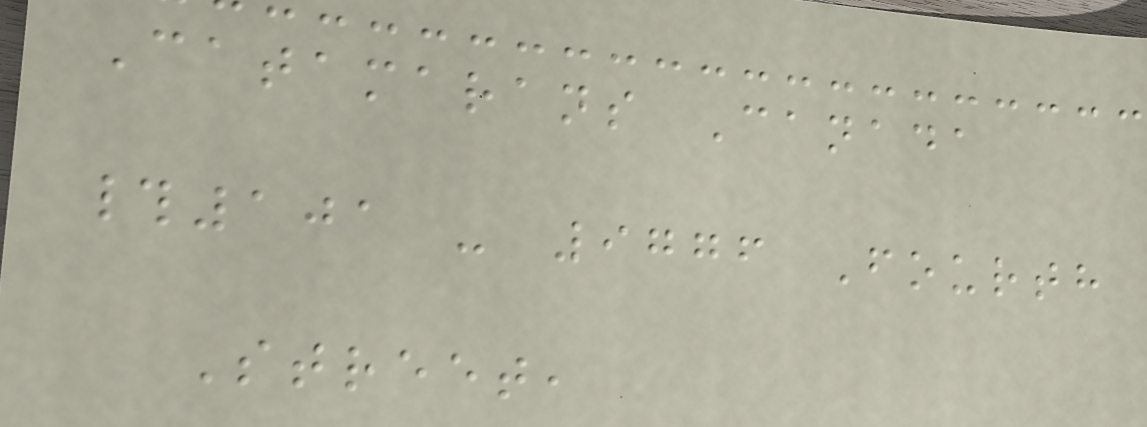Catamarans Canada
#101 - 9776 Fourth
Street,
